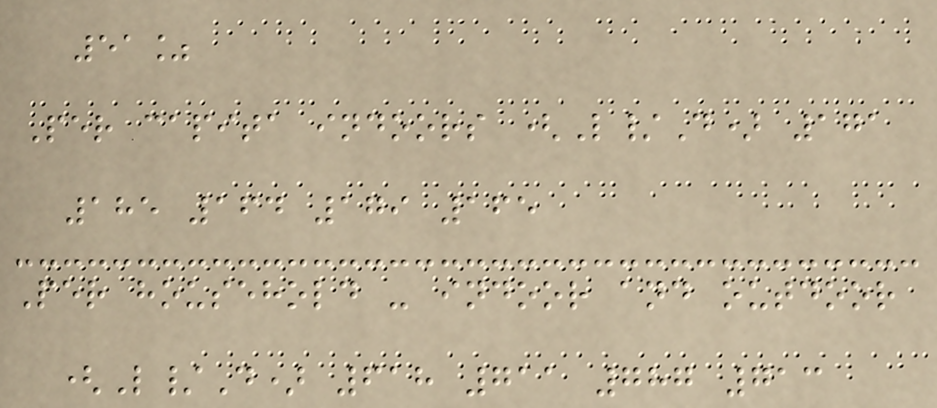51%
Per capita indoors (L/D) 171
185 164 179 165
Per household - indoor and outdoor
(L/D) 618 711 787 713
